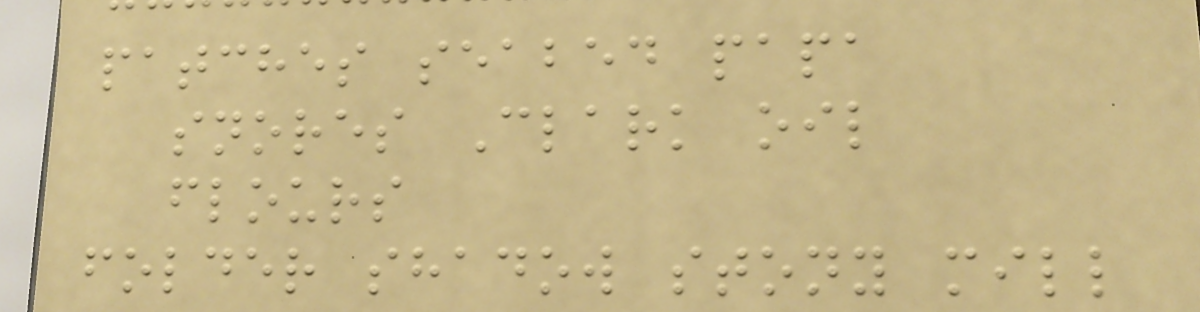patches seabed papa
snores Clark oil
flours
folder shadow stony mill
